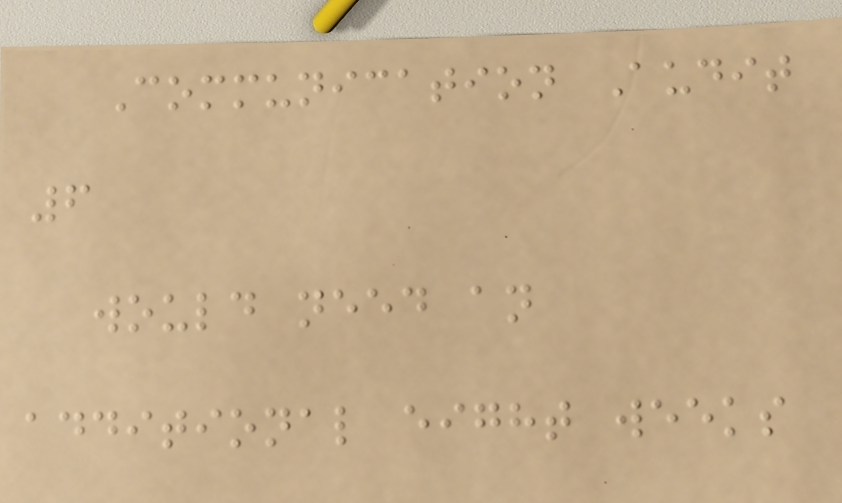Communication Audit
6
would need an
additional eight weeks
